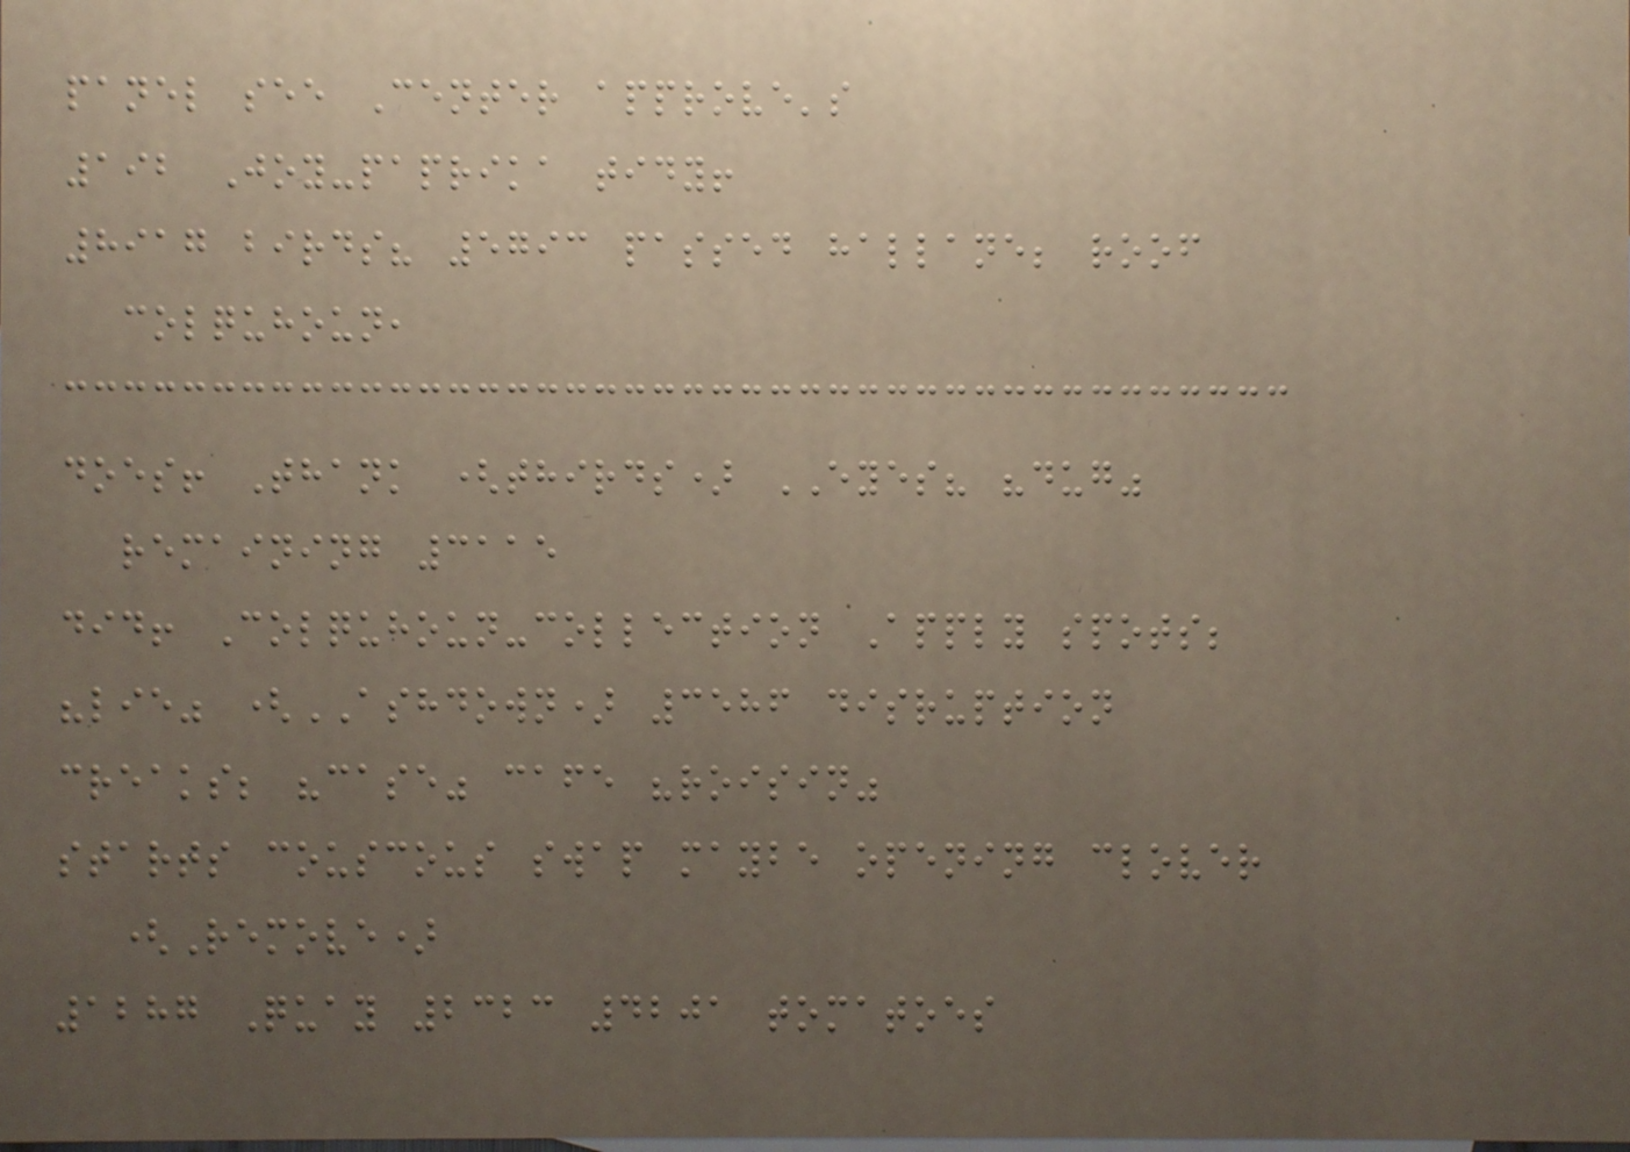panel see Center approve's
192 Joy-paprika tidy!
8917 birds? 5793 passed hallane; roof
colquhoun,
does! Thank (thirds) EYES? "dug"
remaining 3115
did! Colquhoun-collection Apply spots;
"lie" (ASHDOWN) 3586 disruption
creaks; "case" cafe "roisin"
starts couscous swap maybe opening clover
(Remove)
1287 Quay 2323 4201 tomatoes
